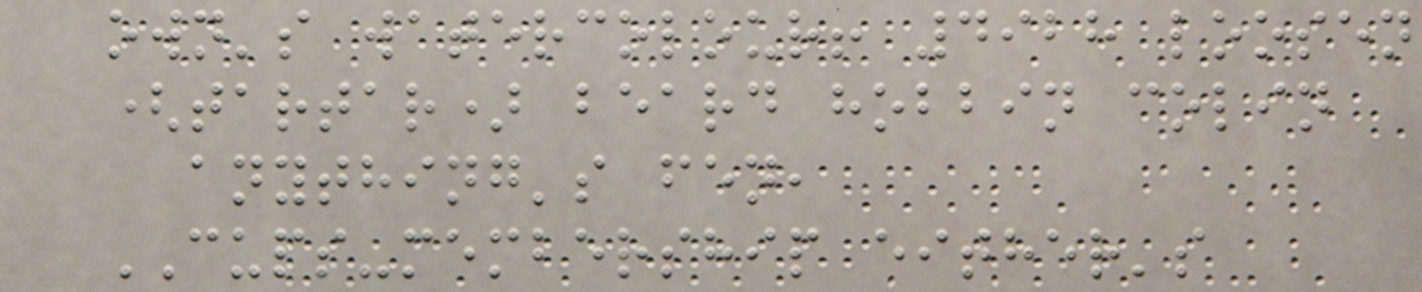own's watercolour! 4928 loosen
(tartar) beard hobbin colin
anything's fen,
CUPS-membership either's
